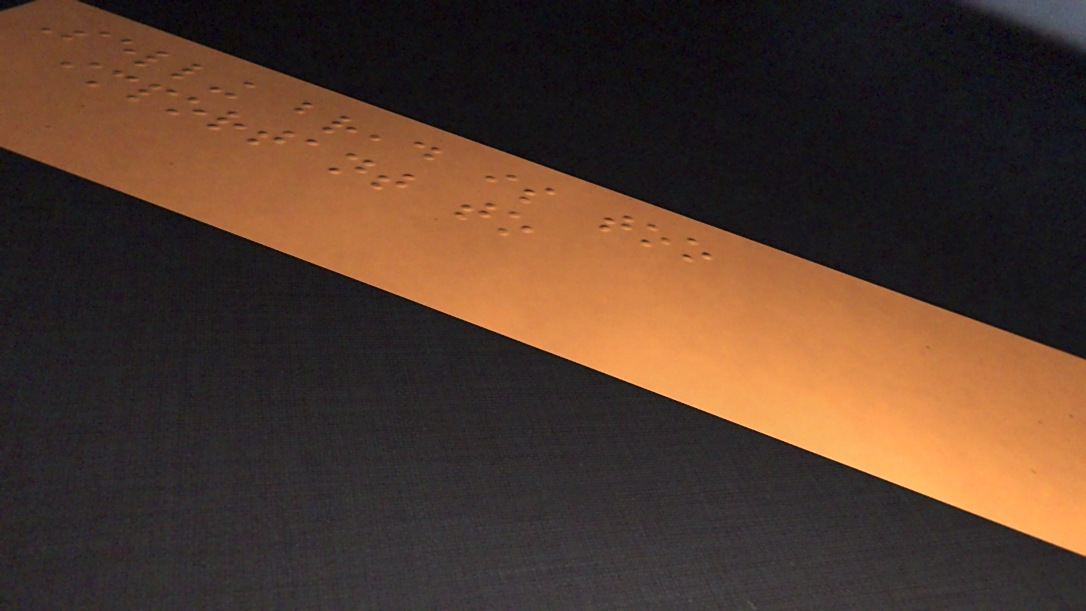Selling bread is too
important to
